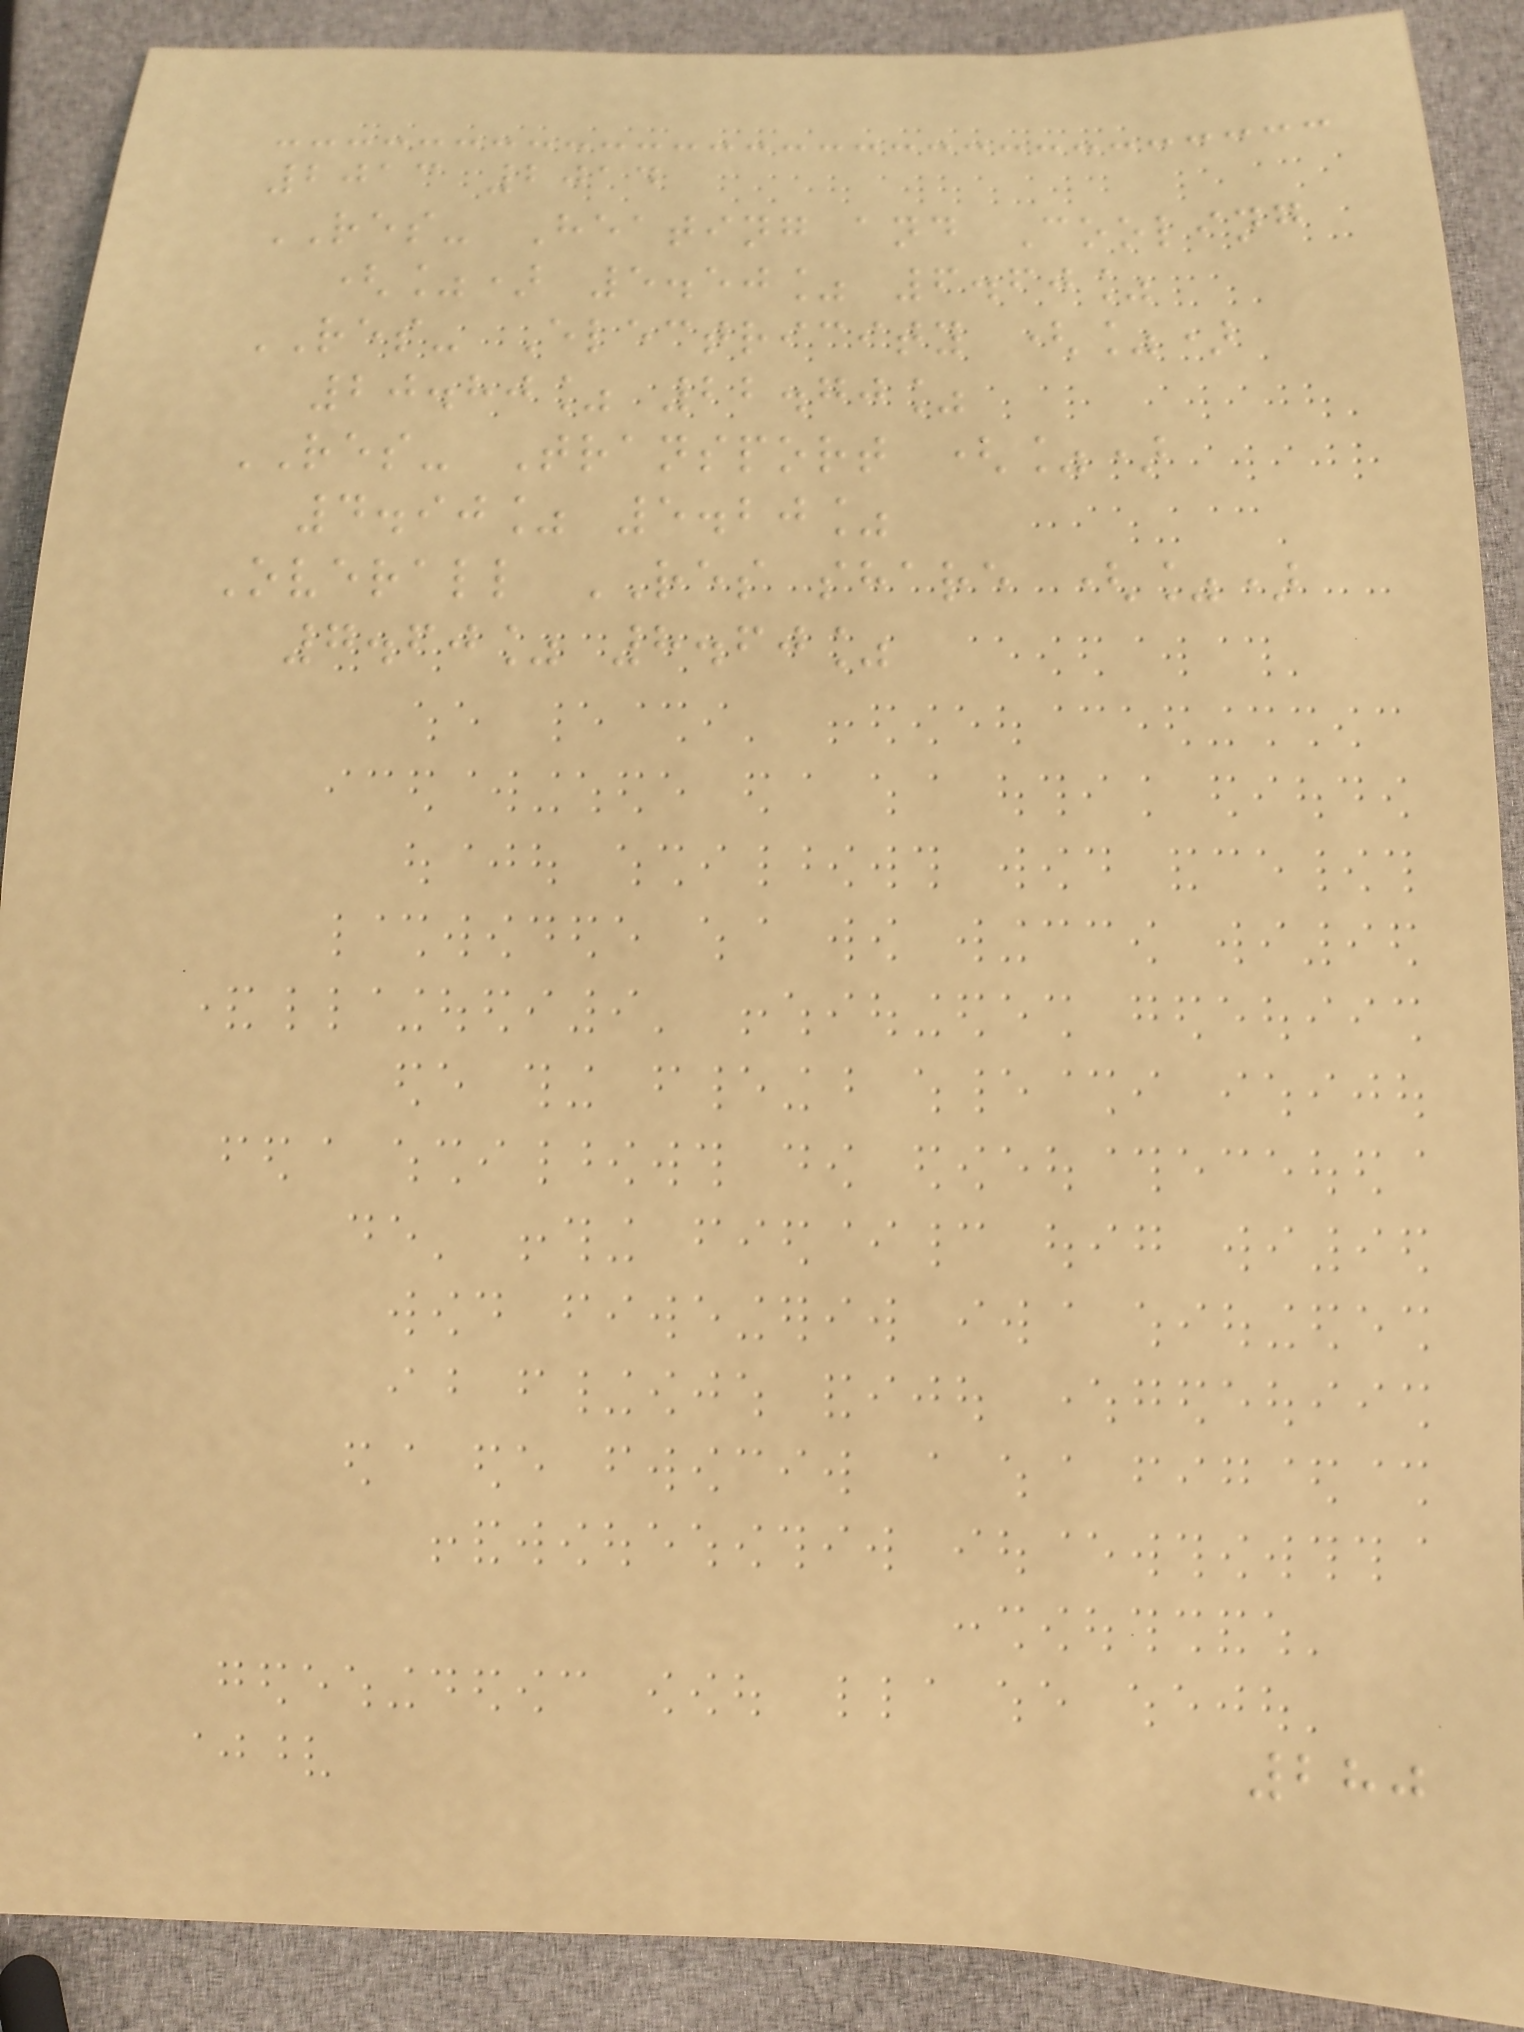2013 2014
RES- Heating and Cooling
(%) 5.50% 6.60%
RES- Electricity (%)
20.80% 22.70%
RES- Transport (%)
4.90% 5.20%
Overall RES share (%)
7.60% 8.60%
280
